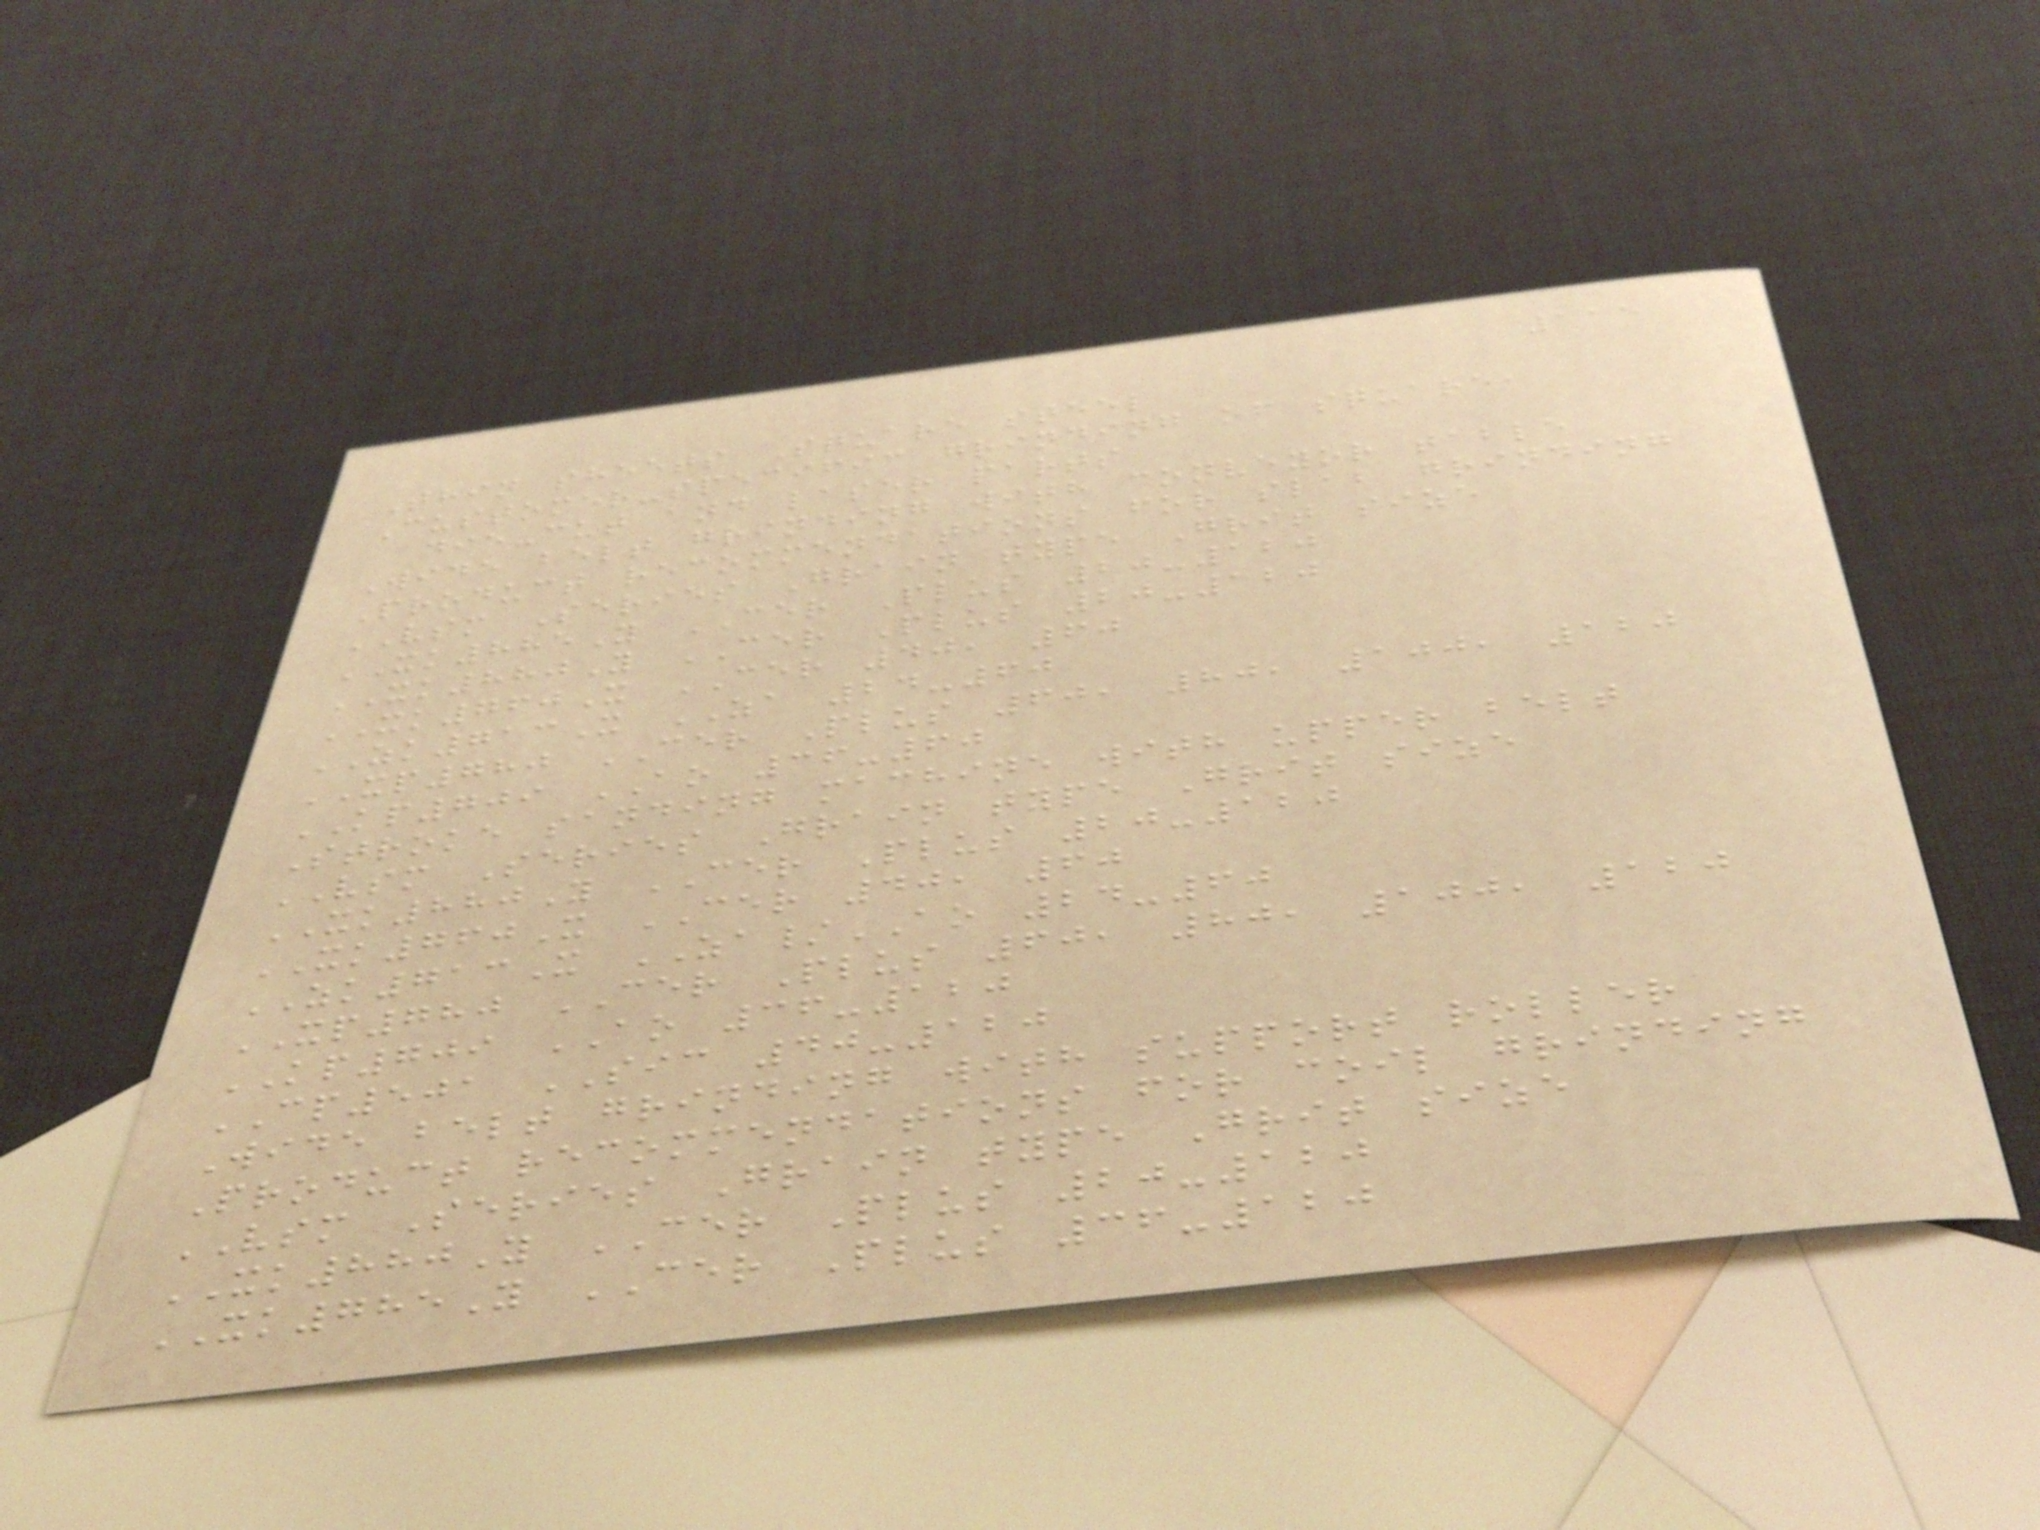115
Thin sheets Square steel
Customer-specific grinding of square,
die-cut and laser parts
Wide belt grinding with conveyor table
Product recommendations for slab grinding
VSM Series Grain type Grit size
XK885Y CER Plus 20-120
XK880Y CER Plus 20-120
XK760X CER 40, 60
ZK713X ZA 24-60
XP780 CER Plus 60, 80, 100, 120
KP709 AO 36-60
Stroke sanding machine with upper belt
VSM Series Grain type Grit size
XK880Y CER Plus 20-120
XK760X CER 40, 60
ZK713X ZA/AO 24-60
XP780 CER Plus 60, 80, 100, 120
KP709 AO 36-120
CP501 SIC 40-120
Wide belt grinding with support roller
Product recommendations for coil grinding
VSM Series Grain type Grit size
XK880Y CER Plus 20-120
XK785Y CER Plus 36-120
